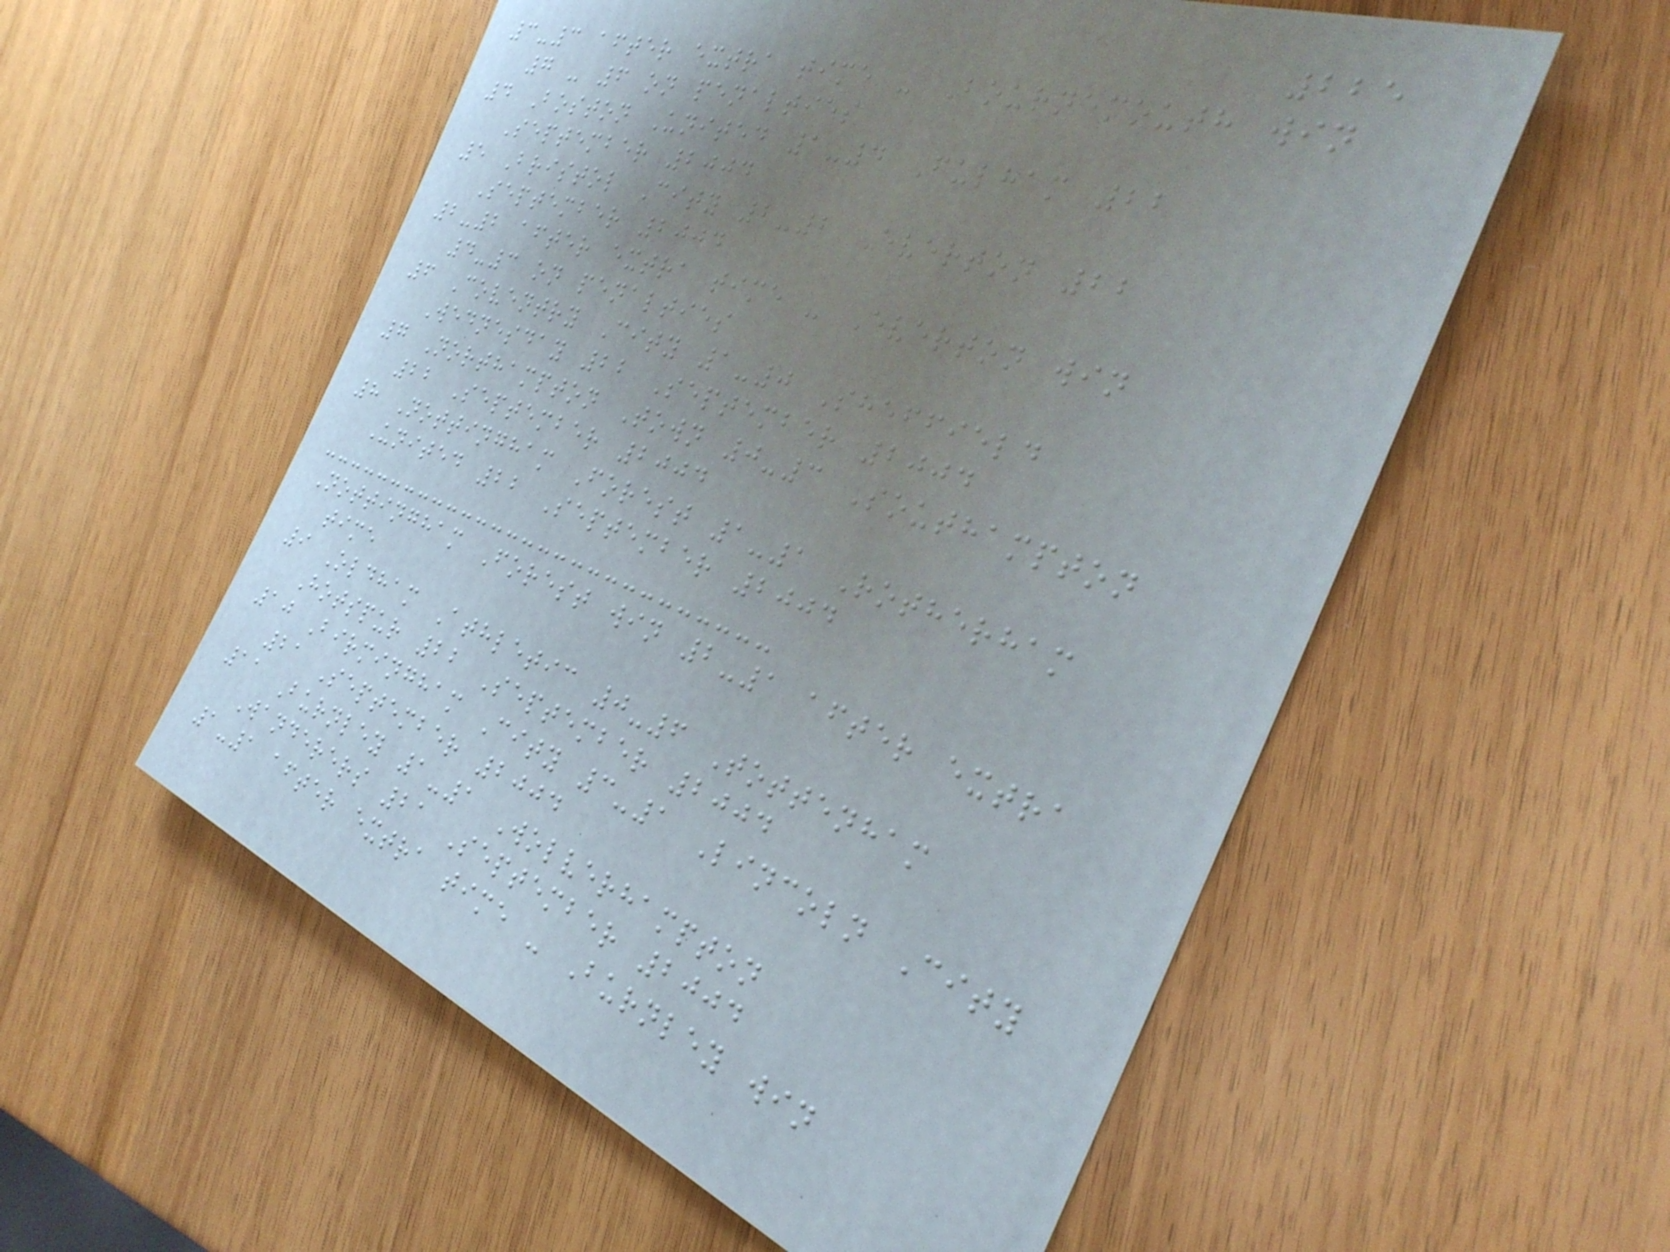225
3-3 after extra time - Bournemouth win
7 - 6 on penalties
4 Boston United 1-4 Fulham 22
September 2004
5 Bristol City 2-2 Everton 22
September 2004
2-2 after extra time - Everton win
4-3 on penalties
6 Coventry City 1-0 Sheffield
Wednesday 22 September 2004
7 Northampton Town 0-3 Southampton
22 September 2004
8 Nottingham Forest 1-1 Rotherham
United 22 September 2004
Nottingham Forest win 2-1 after extra
time
9 Oldham Athletic 0-6 Tottenham
Hotspur 22 September 2004
10 Birmingham City 3-1 Lincoln City
21 September 2004
11 Burnley 1-1 Wolverhampton
Wanderers 21 September 2004
1-1 after extra time - Burnley win
